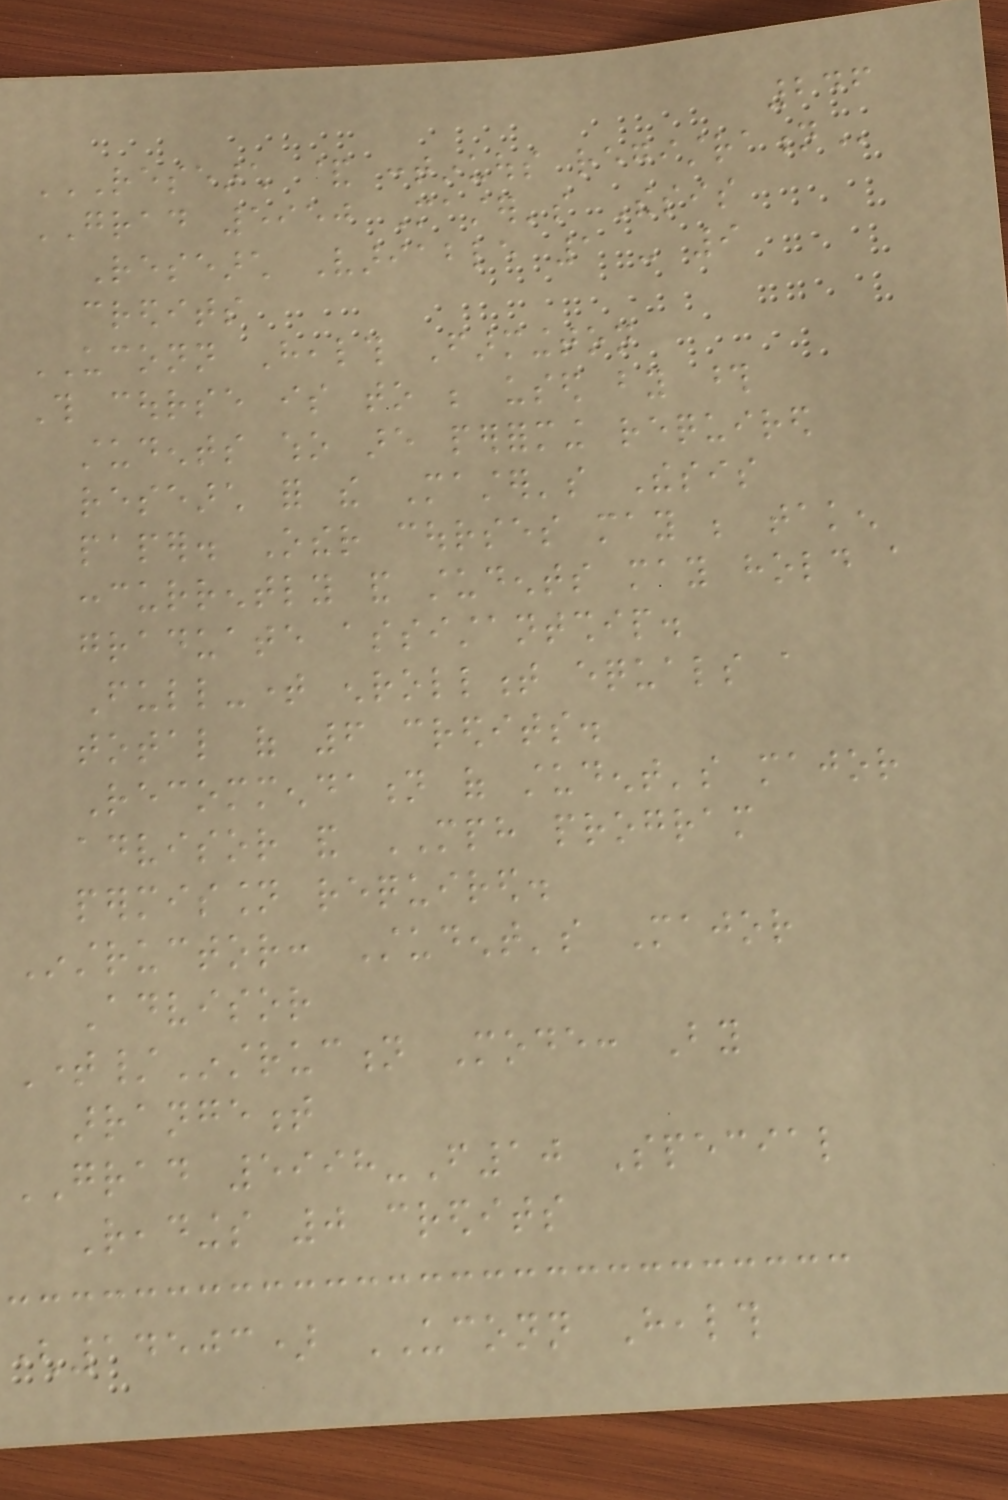246
RESEARCH & CONTINUOUS REGISTRATION
GRAD 5950 Master's Thesis
Research Variable 1 - 9
credits
UCONN Health Farmington
This course is to be used by those
students who are performing required
research for the Master's Thesis
paper. Other courses may be taken
concurrently and students may hold a
graduate assistantship.
Full-time enrollment equals a
total of 6 credits.
Recommendation of student's major
advisor and MPH program
permission required.
Instructor: Student's Major
Advisor
Time/Instruction Mode: By
arrangement
GRAD 5998-F10 Special
Readings 0 credits
(14503) UCONN Health
